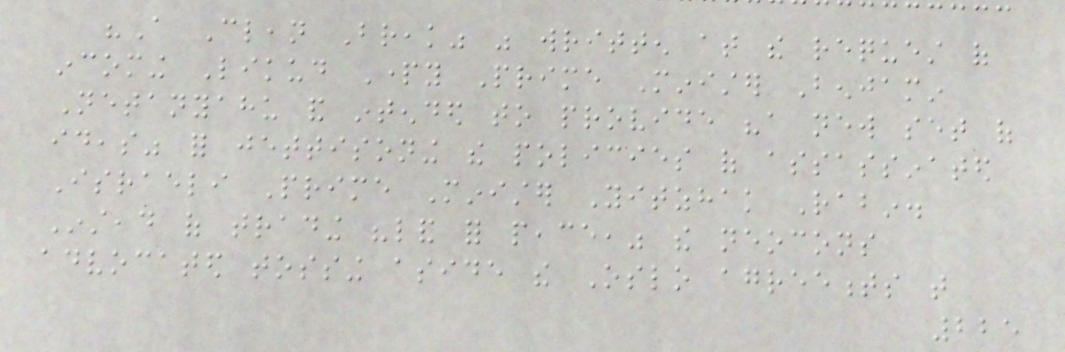"A Clean Break" was written at the request of
incoming Likud Party Prime Minister Benjamin
Netanyahu and intended to provide "a new set of
ideas" for jettisoning the policies of assassinated
Israeli Prime Minister Yitzhak Rabin.
Instead of trading "land for peace," the neocons
advocated tossing aside the Oslo agreements that
225
